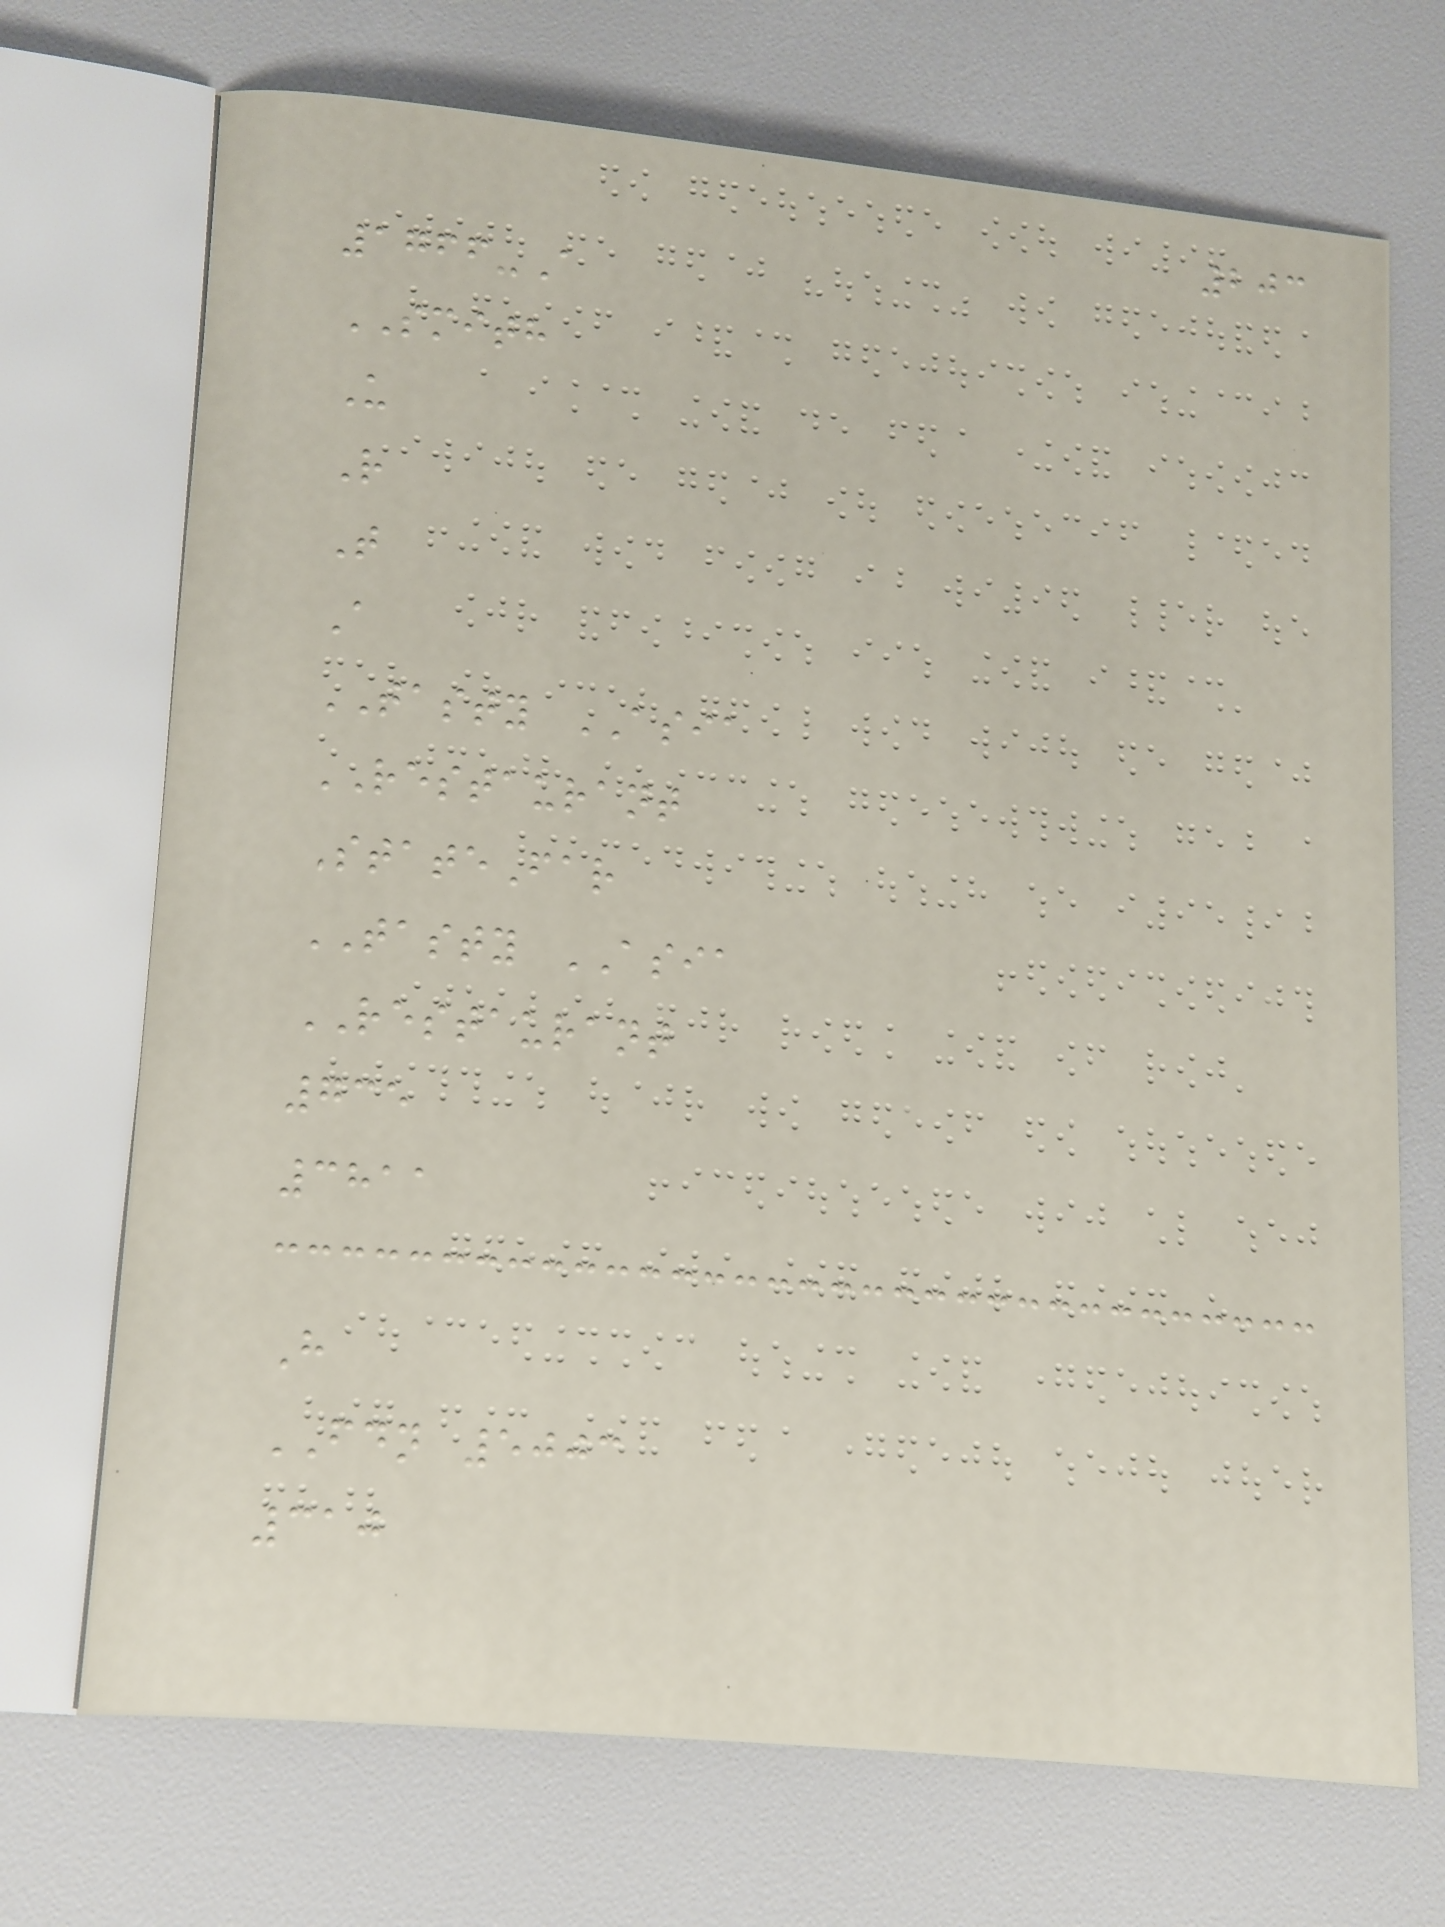203
1766-A
SMITH
U
R
T
A
TASTY ASIA
RESTAURANT
StateFar
TASTY ASIA
RESTAURANT
735
3811
H
FDN 5003
310
